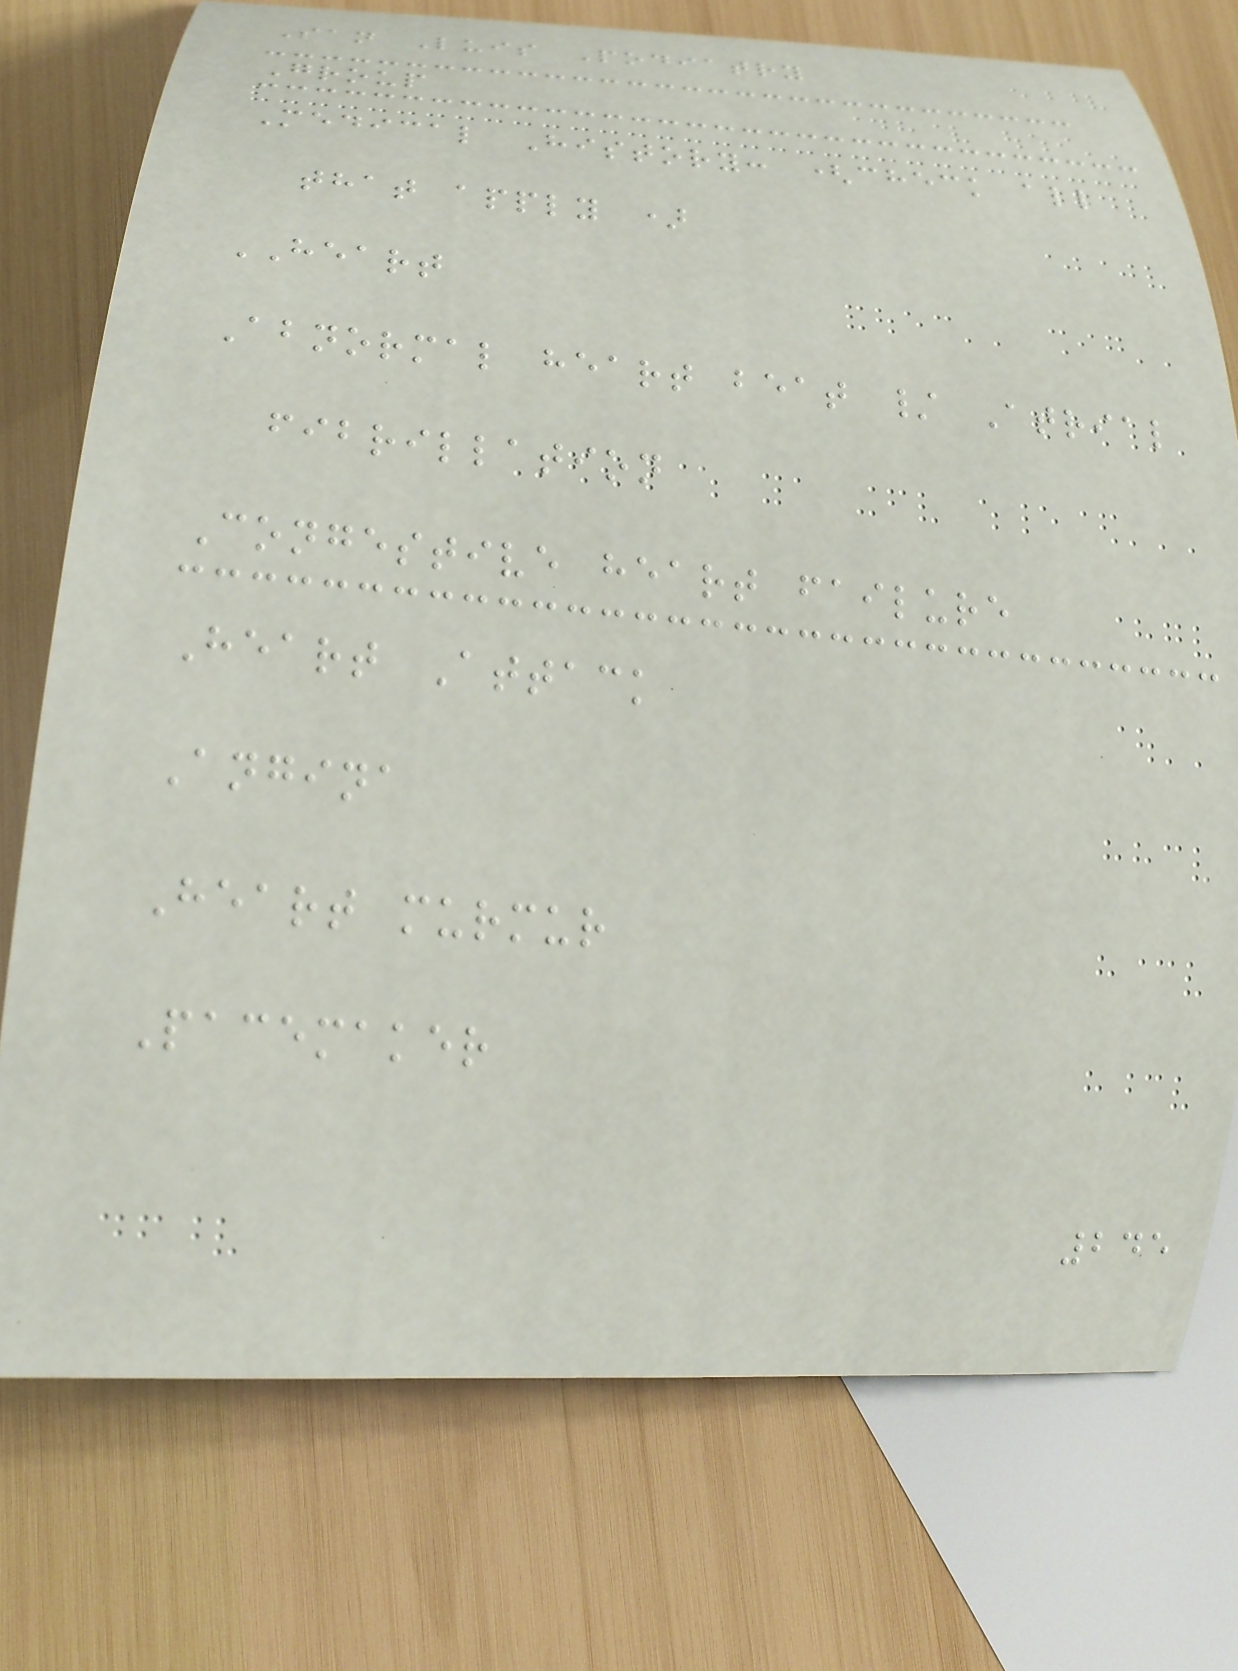San Luis Podiatry
Group
Medical History: (check all
that apply )
HEART
Abnormal heart beat / Atrial
fibrillation
Congestive heart failure
Heart Attack
Angina
Heart murmur
Pacemaker
245
